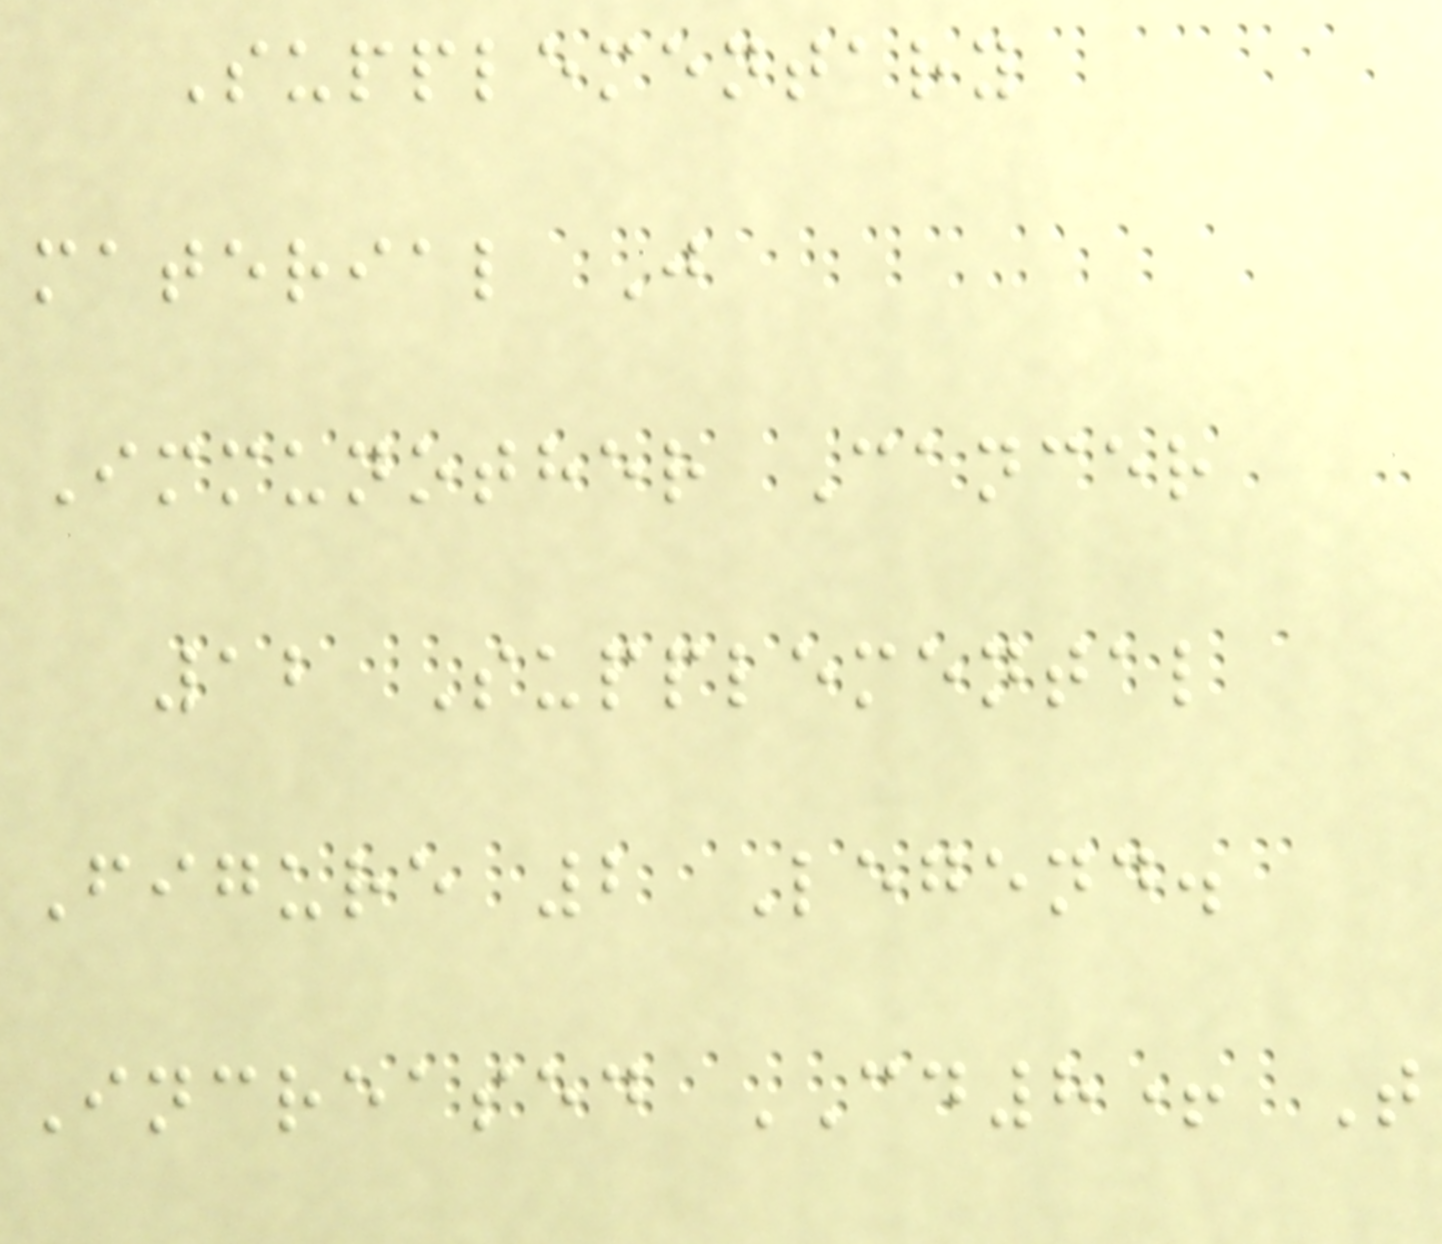Supplementary
material J
Immunother Cancer
12 Supplemental
Figure 2 Legend.
Increased CD8+ T
